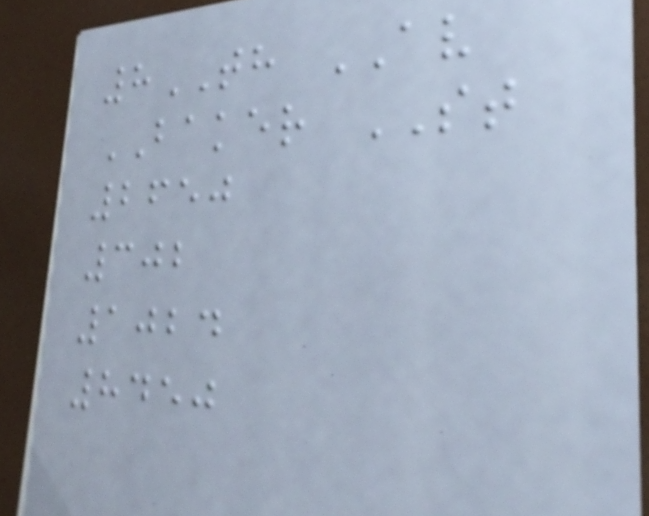8TH AV
BAKER ST
2650
302
1024
8450
